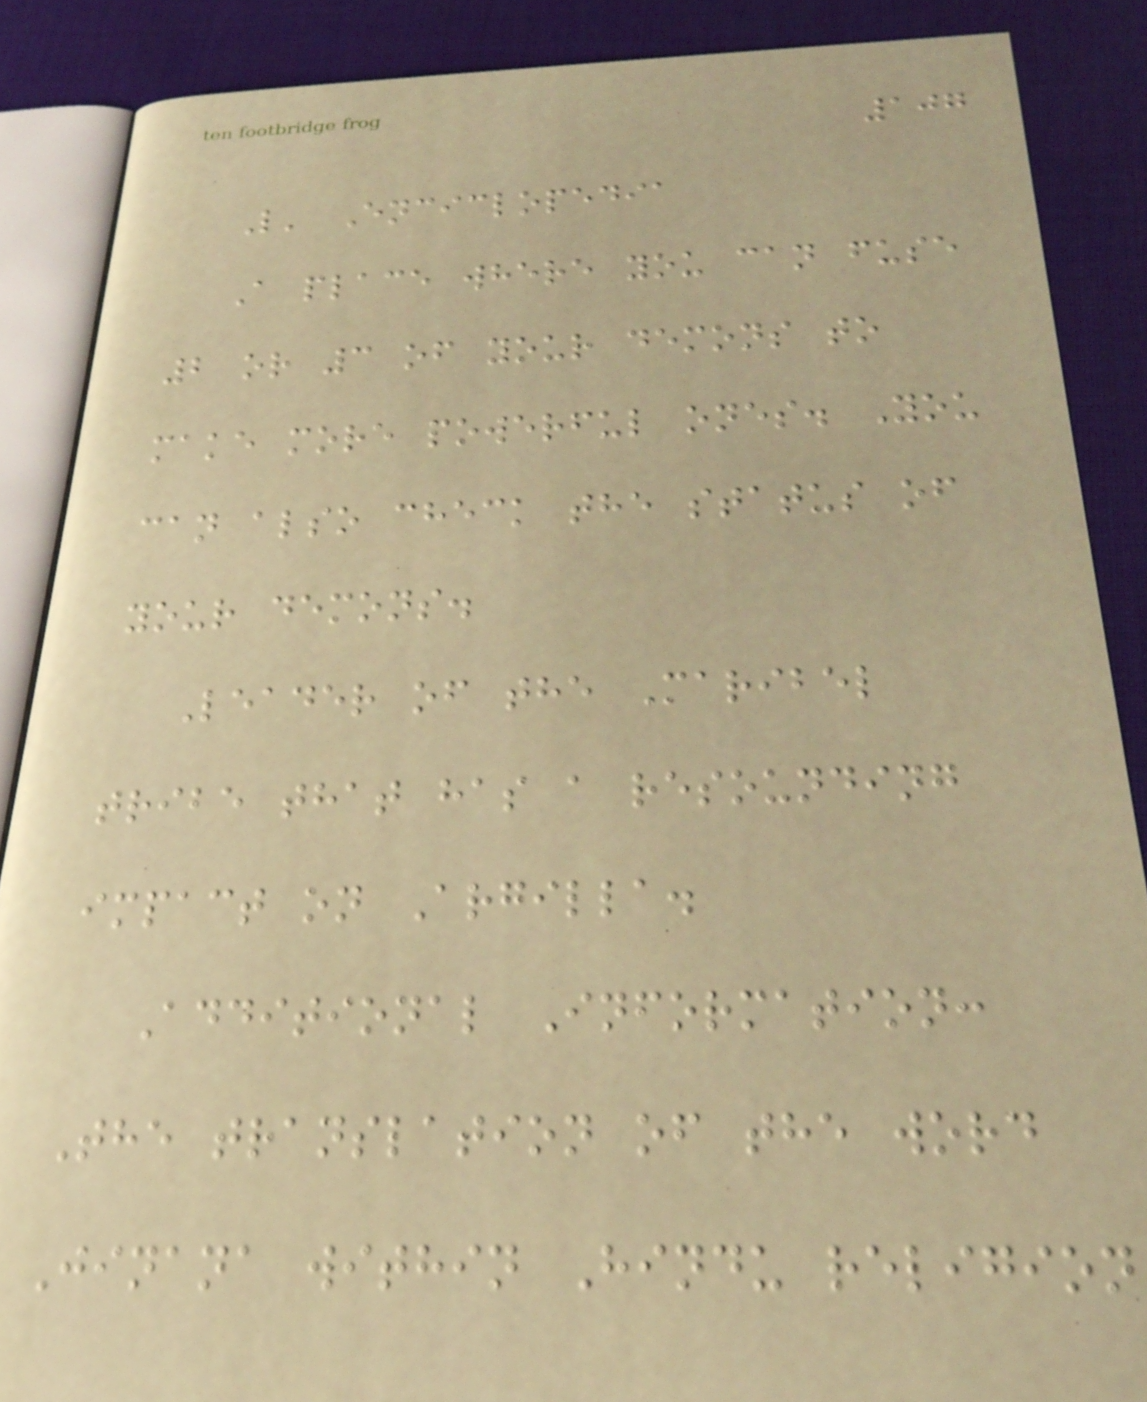107
L' Enciclopedia
A place where you can fuse
2 or 3 of your demons to
make more powerful ones. You
can also check the status of
your demons.
Leader of the Maribel
tribe that has a resounding
impact on Argilla.
Additional Information:
The translation of the word
Jinana within Hindu religion
